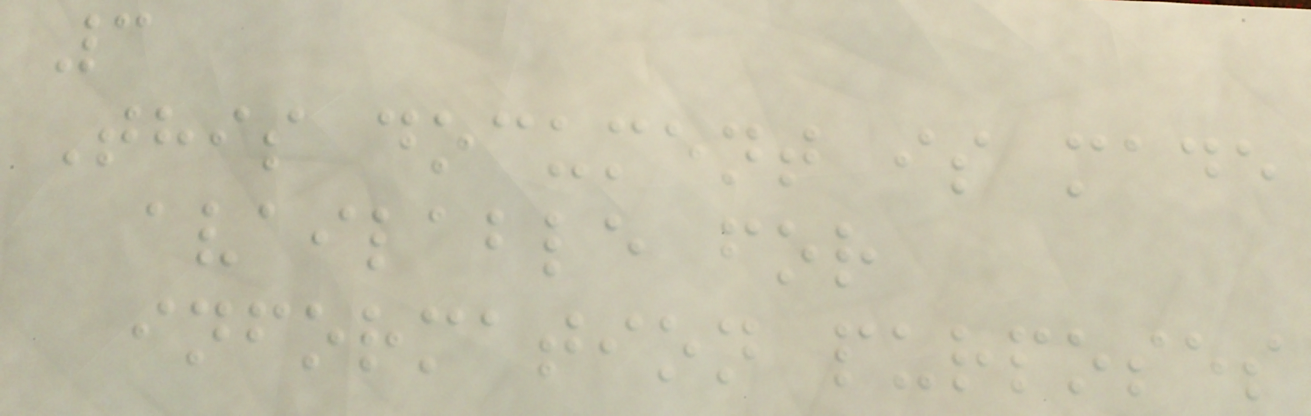3
This document is made
available for
information purposes
